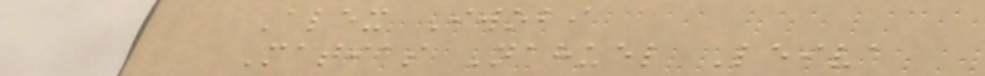Alex Iwobi
Matias Nahuel Leiva
